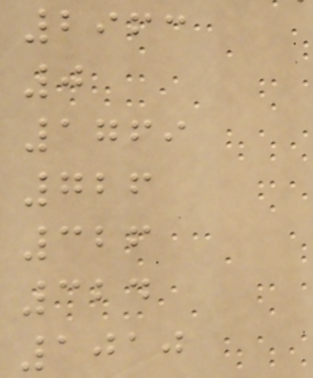2963
0
1769
726
326
324
1010
